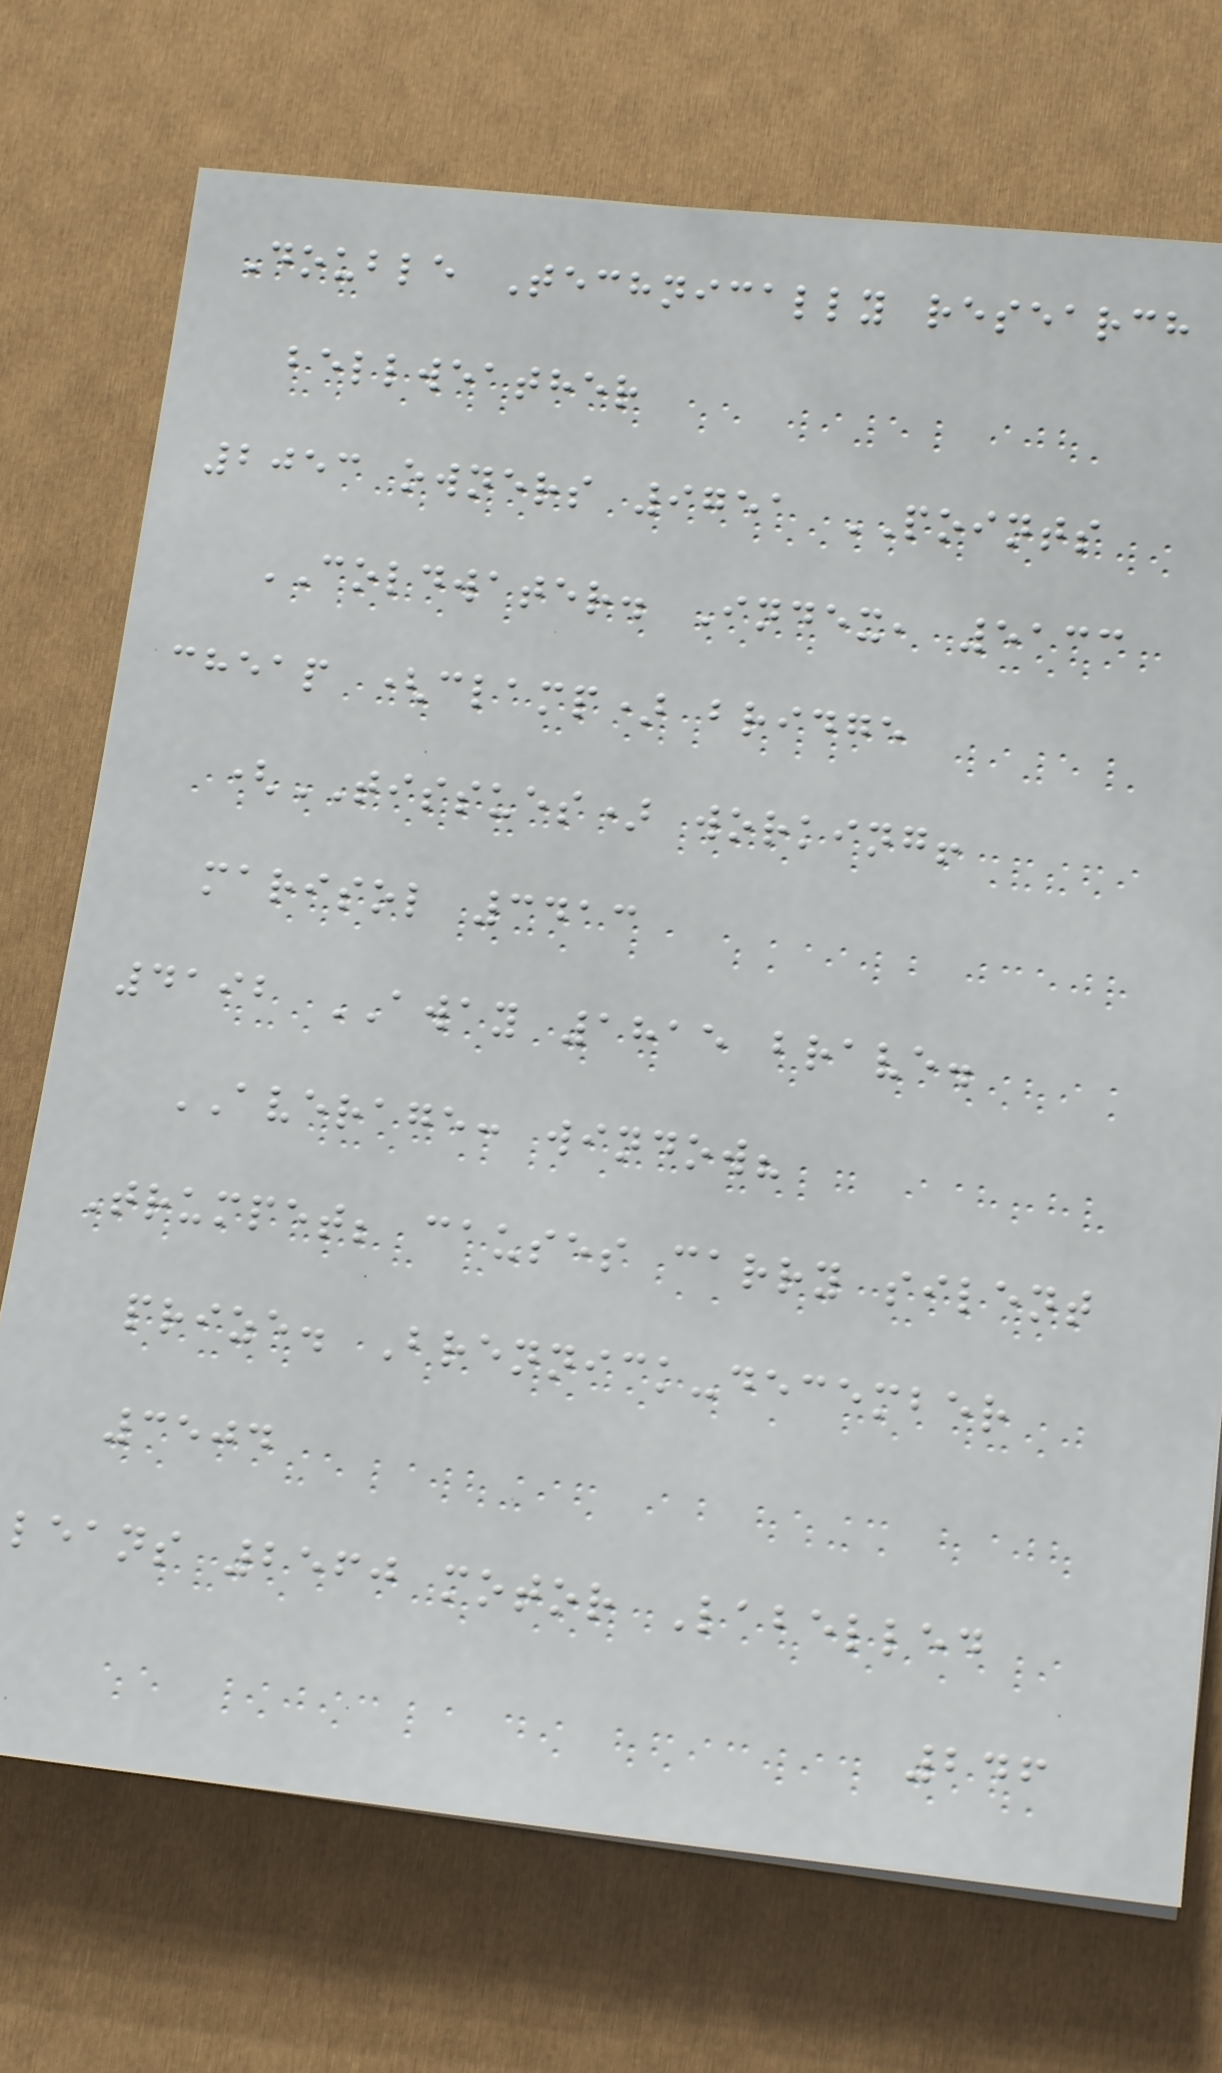Double Technically research
bellweather
2053 owners 9751 POINTS
COLDWATER. Index, 5133
cheap (clamp) bridge
(TISSUES) working!
marisol 3413
4192 AWAY 1815 brave.
AVERAGE: window?
Trumpet; causes carry silent
prize. Brennick-december
3504
leans 2560 motor Labelled
246
